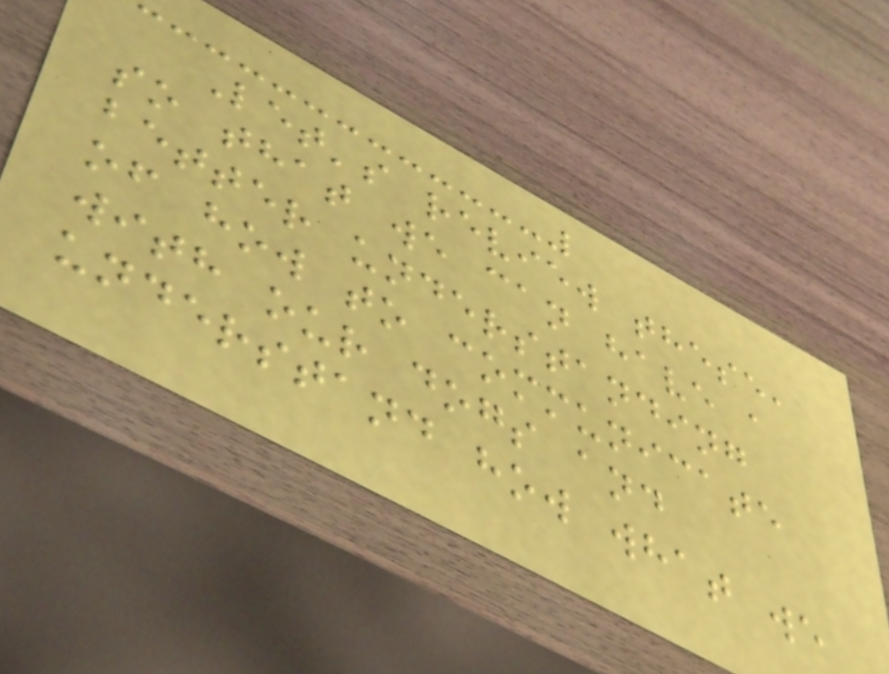Let's review these,
so that we can have a
better understanding
of how to communicate
with our dogs and
understand how what we
